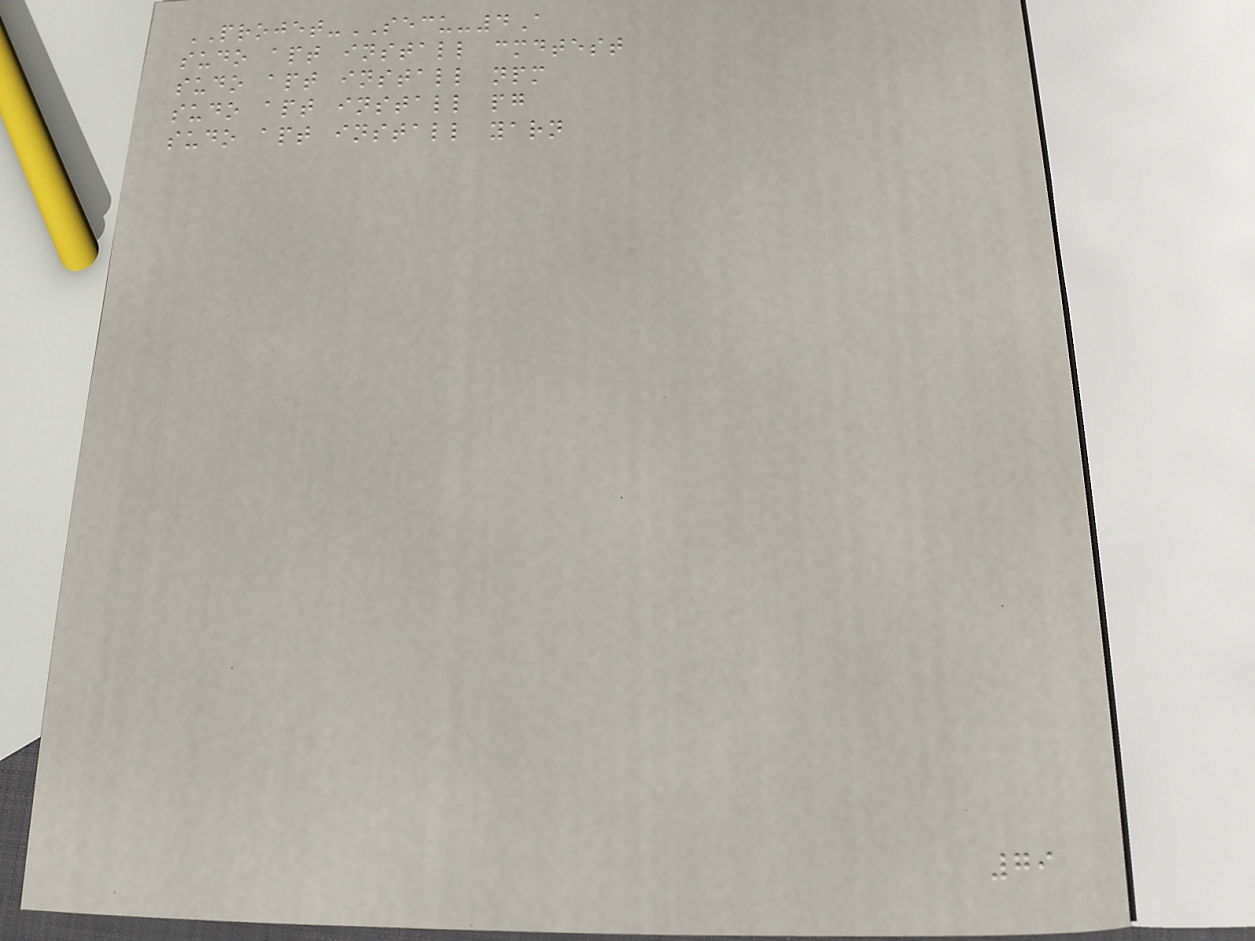PROJET-SECU-4A
sudo apt install cmdtest
sudo apt install npm
sudo apt install pg
sudo apt install yarn
79
